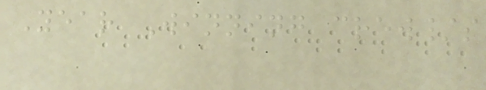Year Winning crew/s
